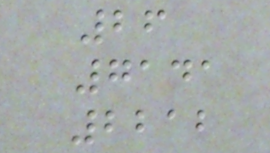26
7141
2212
